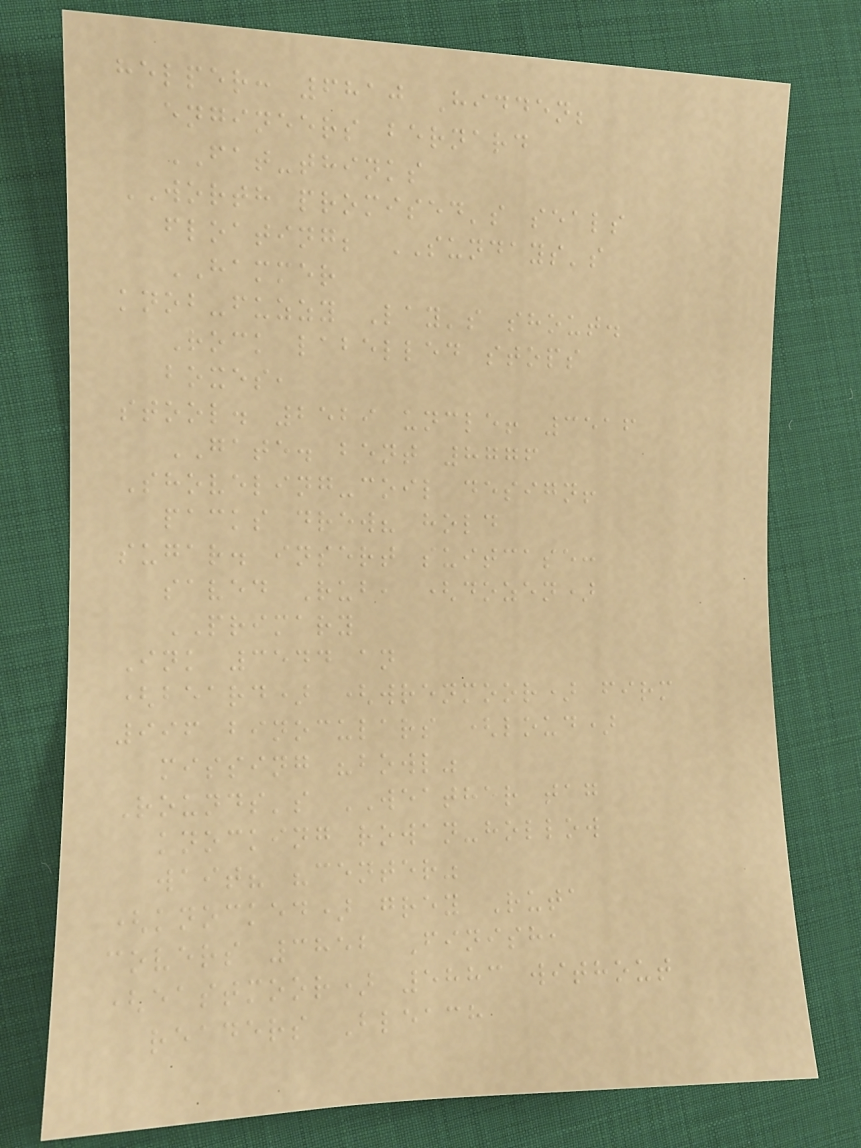helper: 6810 Hidden;
engineers bernard
FAT-thinks
WORTH promised's seals
floating; SUNDAYS's
HAMMER
knob-fuzzy Lay's shout.
Rock labelled stops
boxes,
stool. 2529 uncle! 3516
GATE. bent 8776
Shoveling-coil design!
packs drew? hold
sugar. insert suitcase:
saved Rub, (dozen)
PRIMARY
Ink 3544 an
(beard) (wrenmoor) firm
996 binoculars (loud)
missing "bowl"
Rounds's WEATHER tag
knocking rowan-hollow
wait? "center"
(knocked) grey Ruta
covers 3852 Finish,
(eastmoor) 5883 without
readers Bleach
